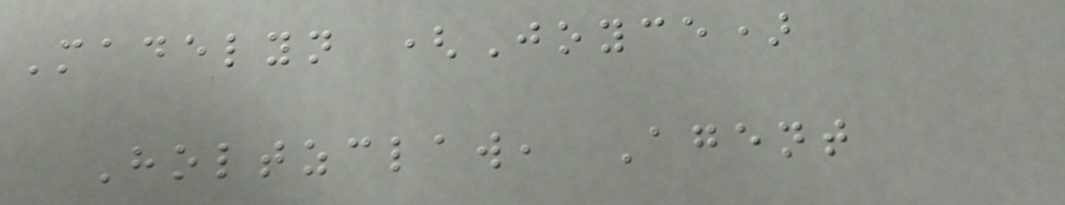Madelyn (Joyce)
Holtzclaw, Agent
